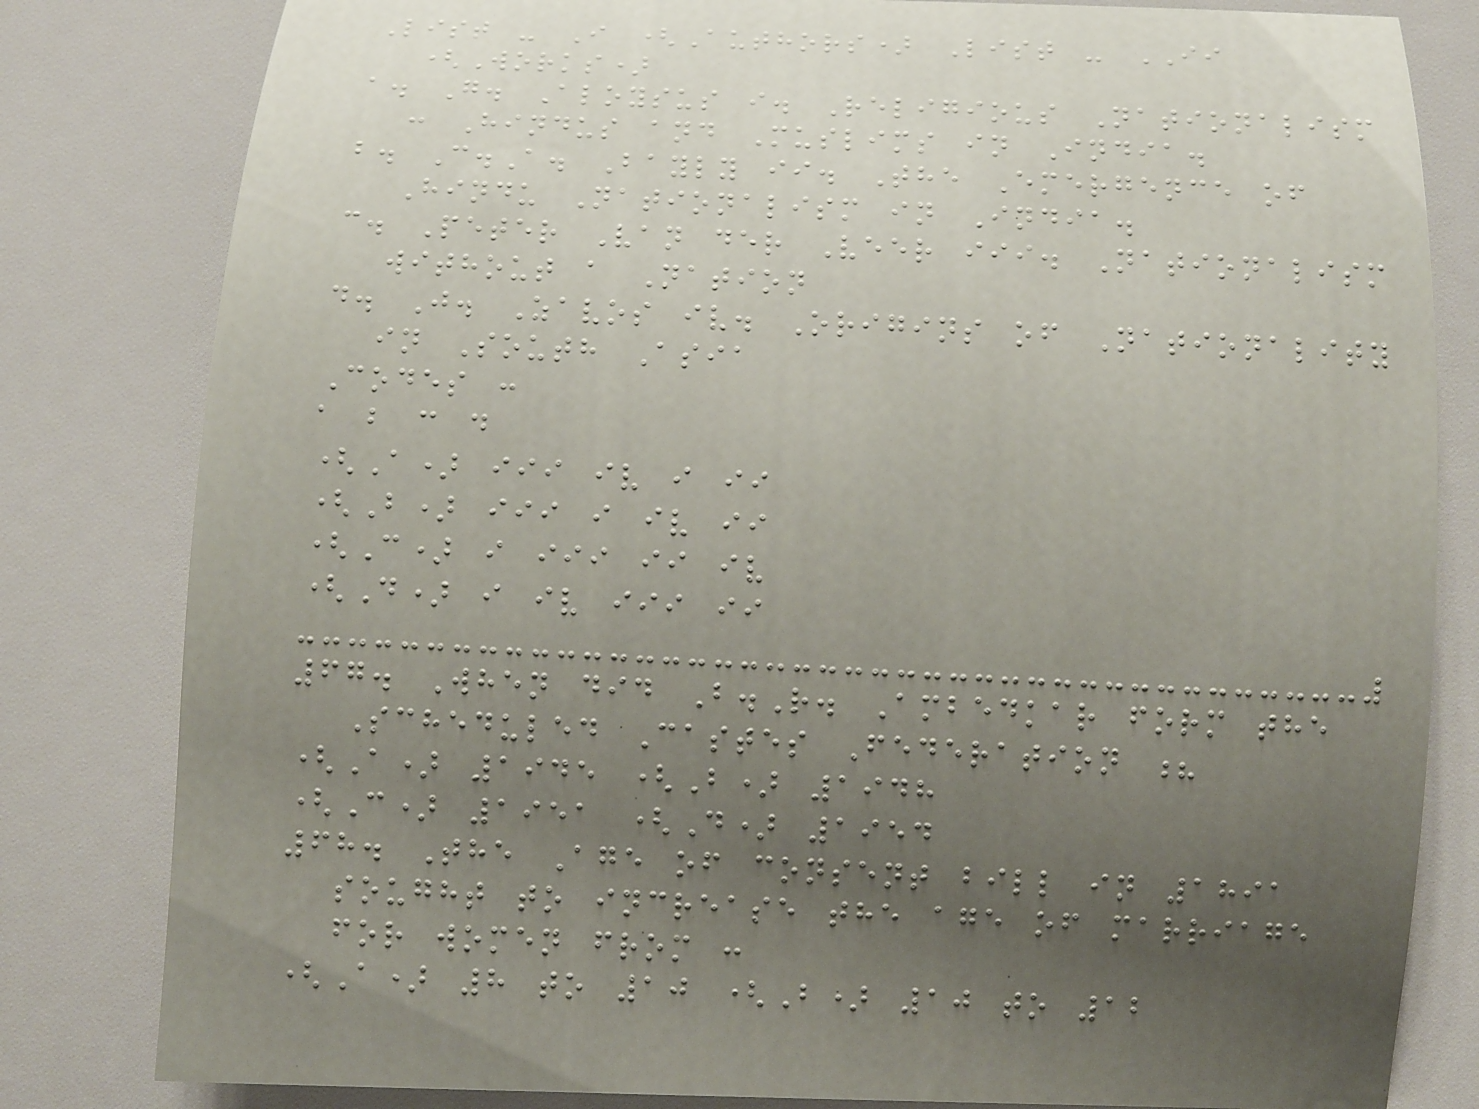List - I (Authors) List - II
(Works)
a. G. Aloysus i. Religious Nationalism
: Hindus and Muslims in India.
b. C.A. Bayly ii. The Emergence of
Hindu Nationalism in India.
c. Peter Van der Veer iii. Nationalism
without a Nation
d. J. Zavos iv. Origins of Nationality
in South Asia
Codes :
a b c d
(A) iii iv i ii
(B) iii i iv ii
(C) i iii ii iv
(D) i iv iii ii
67. When did B.R. Ambedkar form the
Scheduled Castes Federation ?
(A) 1945 (B) 1948
(C) 1951 (D) 1954
68. The Age of consent bill in 1891
sought to increase the age of marriage
for women from :
(A) 8 to 10 (B) 10 to 12
